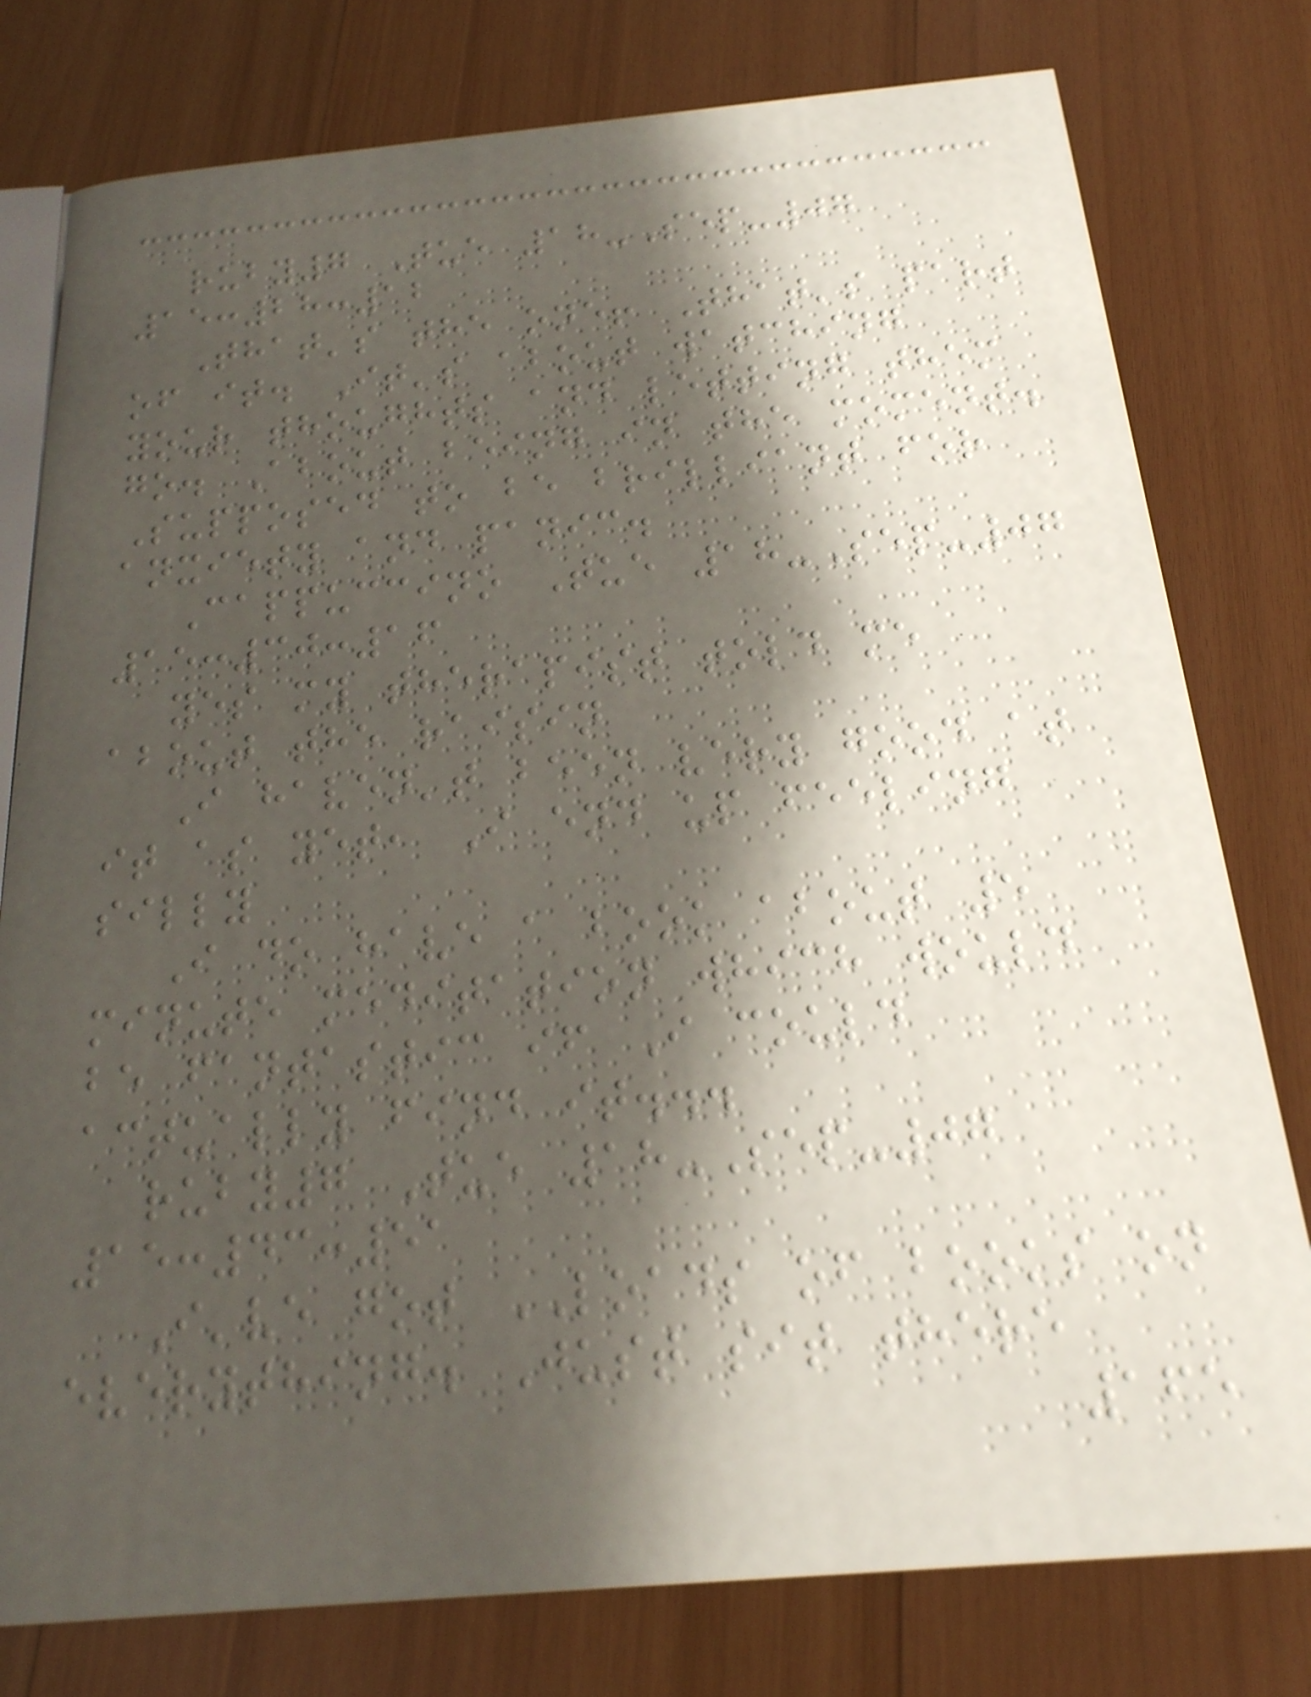ruby7 Tue 18-Sep-07
15:28:12
That's the one! That's part
of it. It's about watching
your thoughts and letting them
go. About being in the moment.
Supposed to be brilliant for
anxiety and panic.
Cappuccino Tue 18-Sep-07
15:30:16
yes my therapist told me
about the raisin
I haven't been very good at
it as yet, I end up feeling
silly
I do have a book about 5
minute meditation which would
be fantastic if I could
actually find it...
ruby7 Tue 18-Sep-07
15:43:51
I've got LOADS of books on
everything. Just sit there
165
